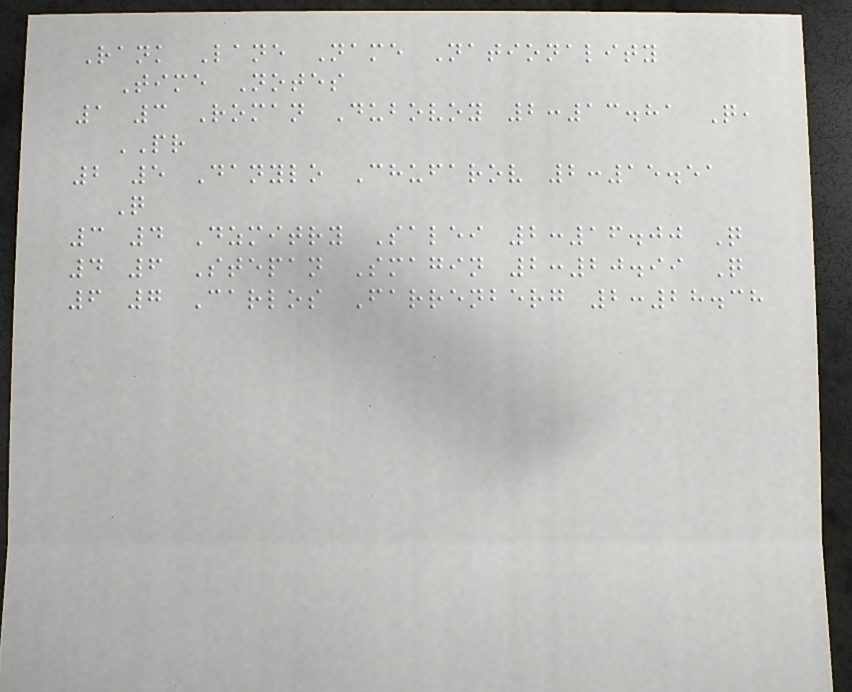Rank Lane Name Nationality
Time Notes
1 3 Roman Dubovoy 2:13.81 Q,
PR
2 5 Danylo Chufarov 2:15.51
Q
3 4 Dzmitry Salei 2:16.00 Q
4 6 Stepan Smagin 2:20.99 Q
6 7 Carlos Farrenberg 2:28.38
